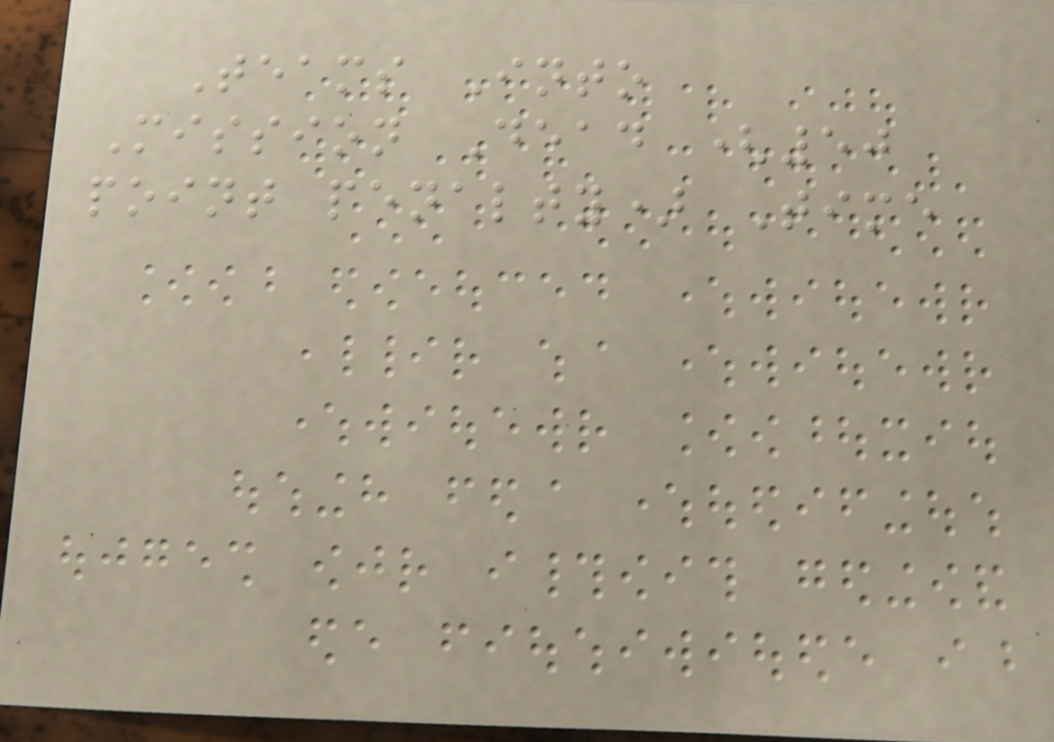Teams Into
Mission Dead (50
point penalty) Time
